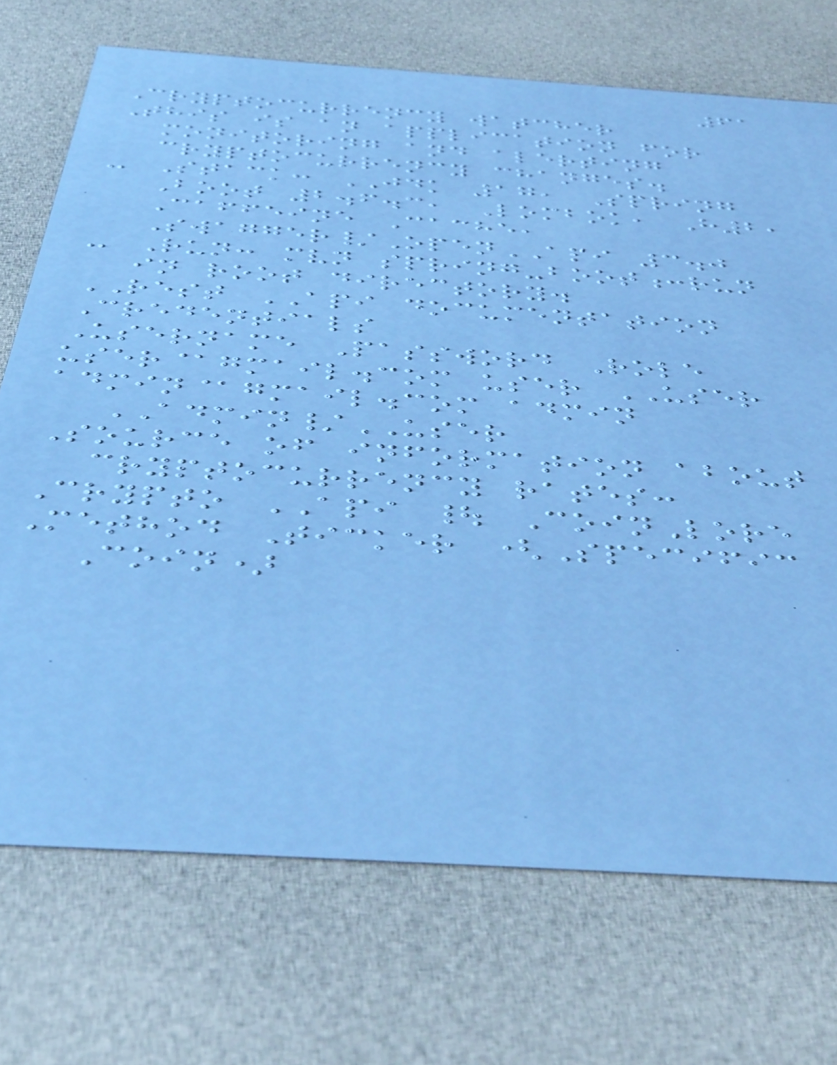61
Cryptocurrency watcher
This is an application for
monitoring and alerting
cryptocurrency changes.
- Stack: JDK 17, Spring
Boot 2.6.3, Lombok, H2,
Caffeine Cache,
Swagger/OpenAPI 3.0
- Run: mvn spring-boot:run
in root directory.
REST API documentation
Credentials
Username Password Role
user@gmail.com user USER
admin@gmail.com admin
ADMIN/USER
Source of information about
cryptocurrency rates:
Crypto API | CoinLore
Method Ticker (Specific
Coin)
